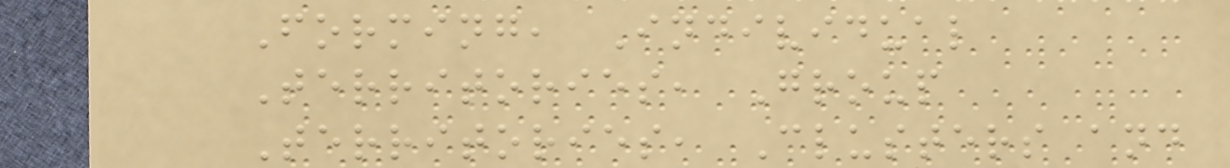Forming, Individual
Territories, Group
Territories, Clusters and
